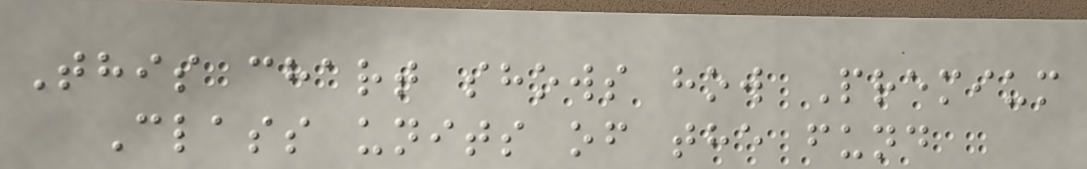This chart shows how Premium
Class units of the fund
